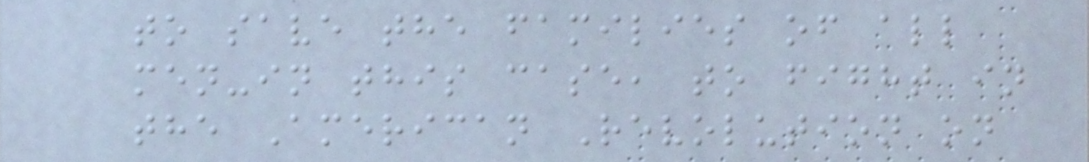to save the families of all
men-in this case, to fight in
the American Revolution on
